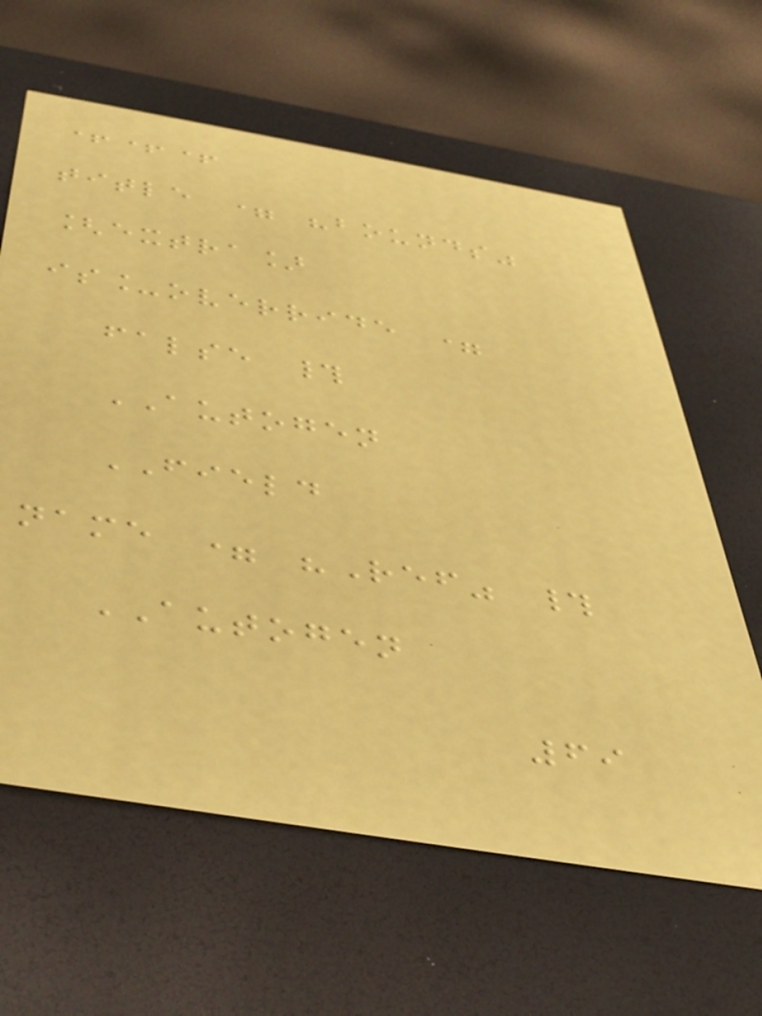+++
title = "bounds"
[extra]
is_override =
false #
AUTOGEN
FIELD
name = "Ref" #
AUTOGEN
69
